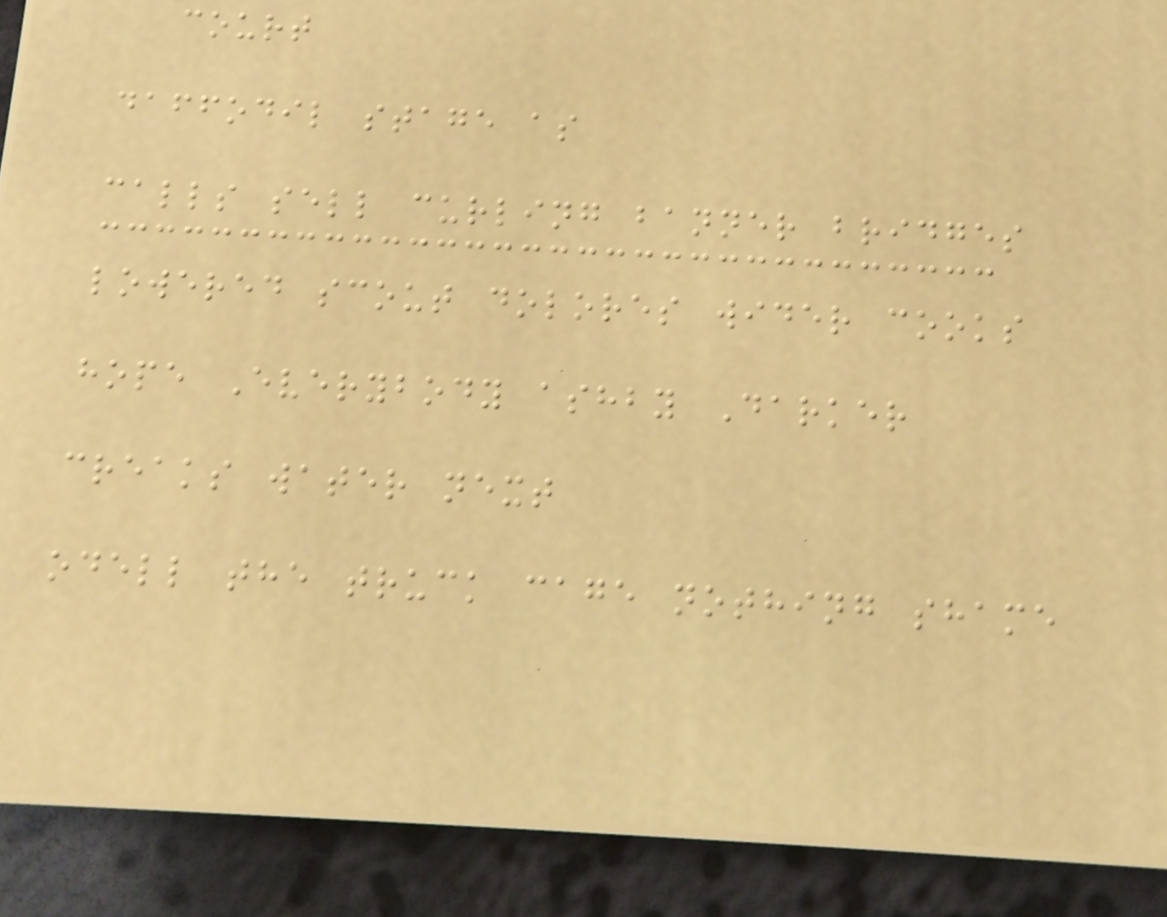court
daffodil stage as
calls sell curling banner bridges
lowered scout dolores wider cooks
hope Everybody ashby Darker
creaks water next
odell the truck cage nothing shame
